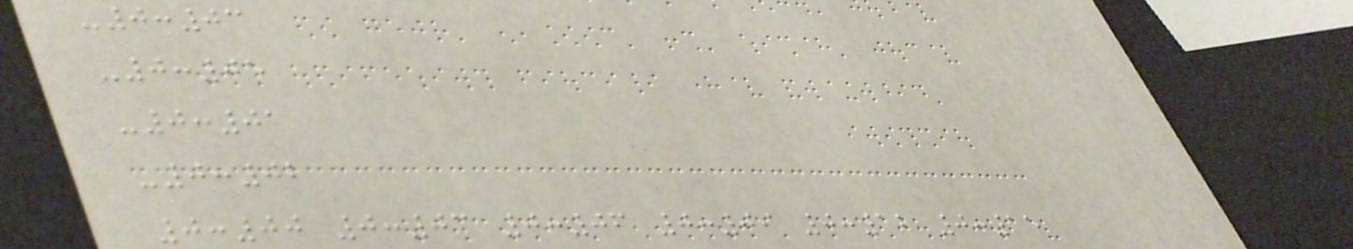-0:03
-0:05
-0:01
-0:02
0:00 0:03 0:06 0:09 0:12 0:15
